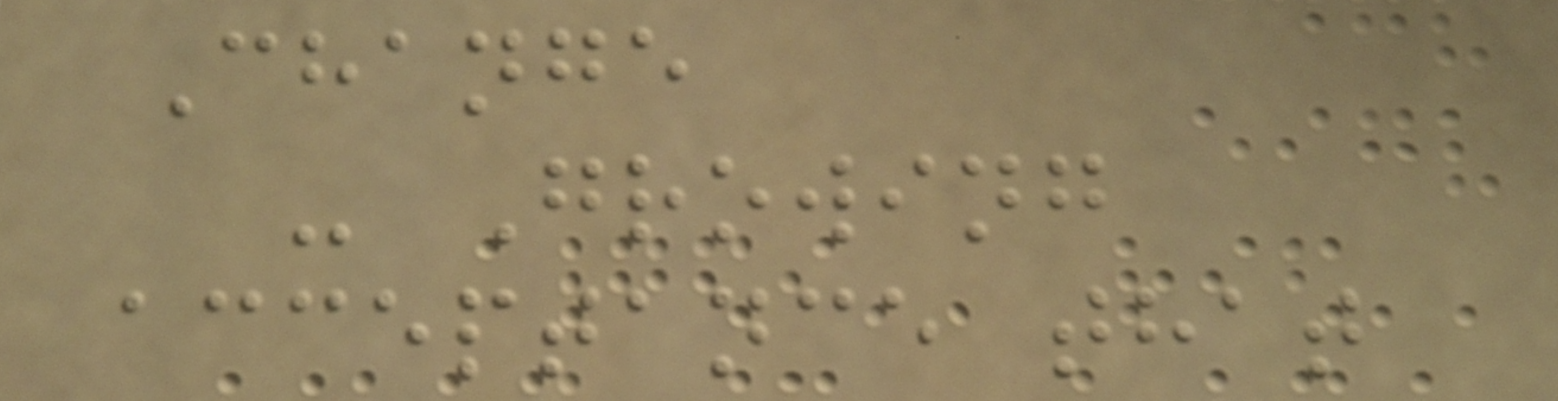Change
- Growing
acceptance that
